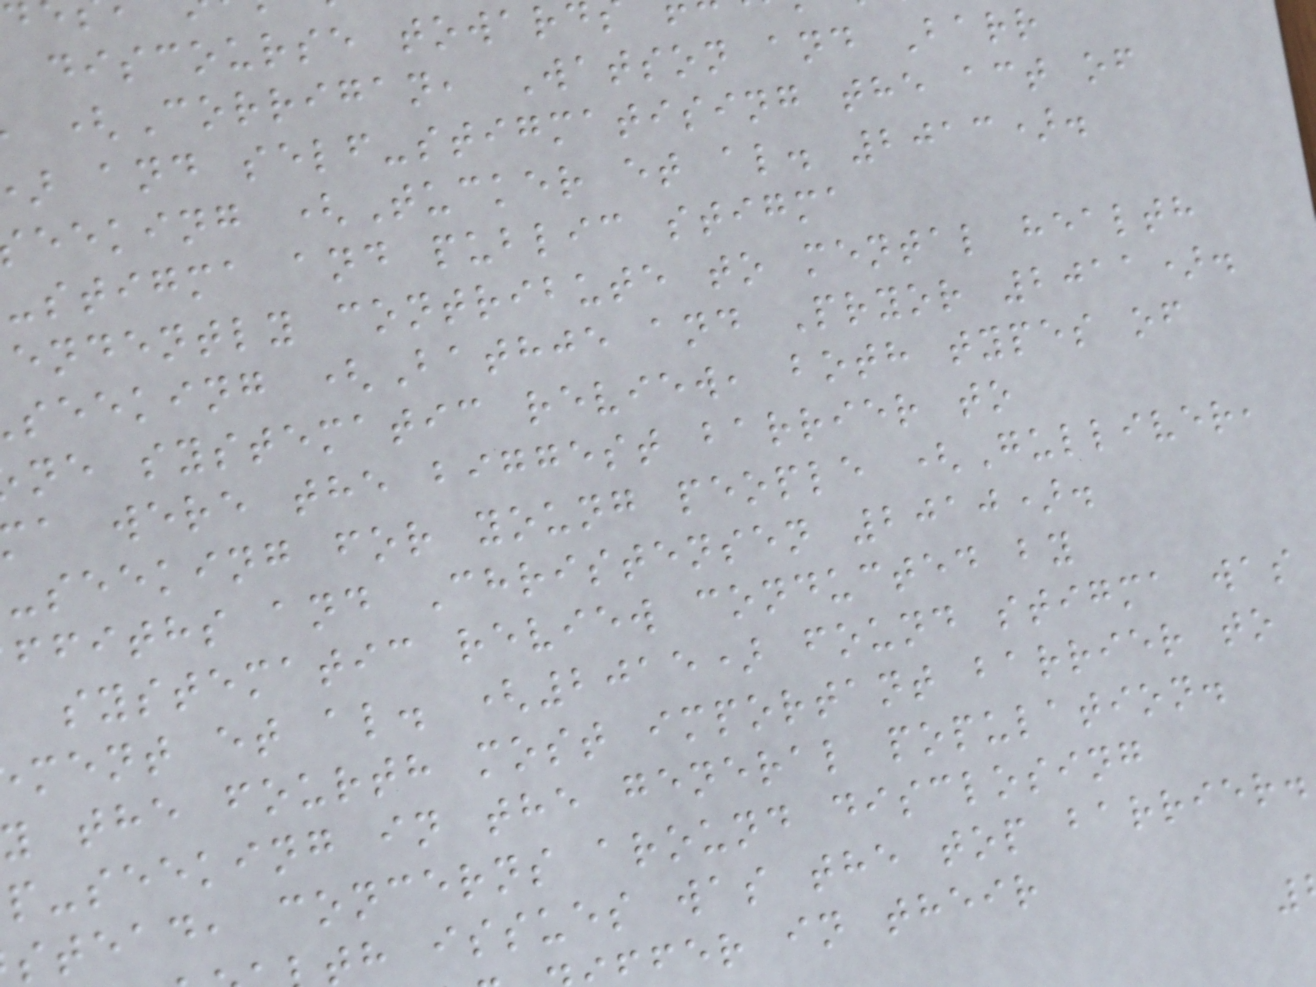discourse towar
(Corrigan, Watson and Barr
and self-stigmatising the act of
eeking (Tucker et al. 2013).
-stigma and public stigma
endently contribute to mental health
seeking (Bathje and Pryor 2011).
ne systematic review, both types of
a were the biggest barrier to
-seeking for young people (Gulliver,
ffiths and Christensen 2010).
systematic review conducted by
ment et al. (2015) found stigma was
the fourth most important barrier to
p-seeking in the general population.
stead, concerns around disclosing
th issues was the top barrier.
fer in their
